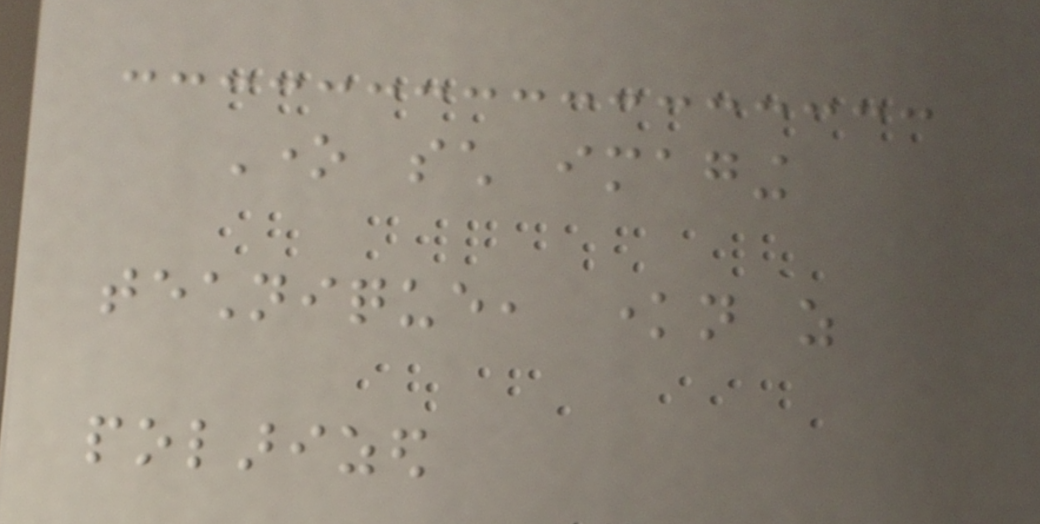One such imaging
technique, known as
polarized
